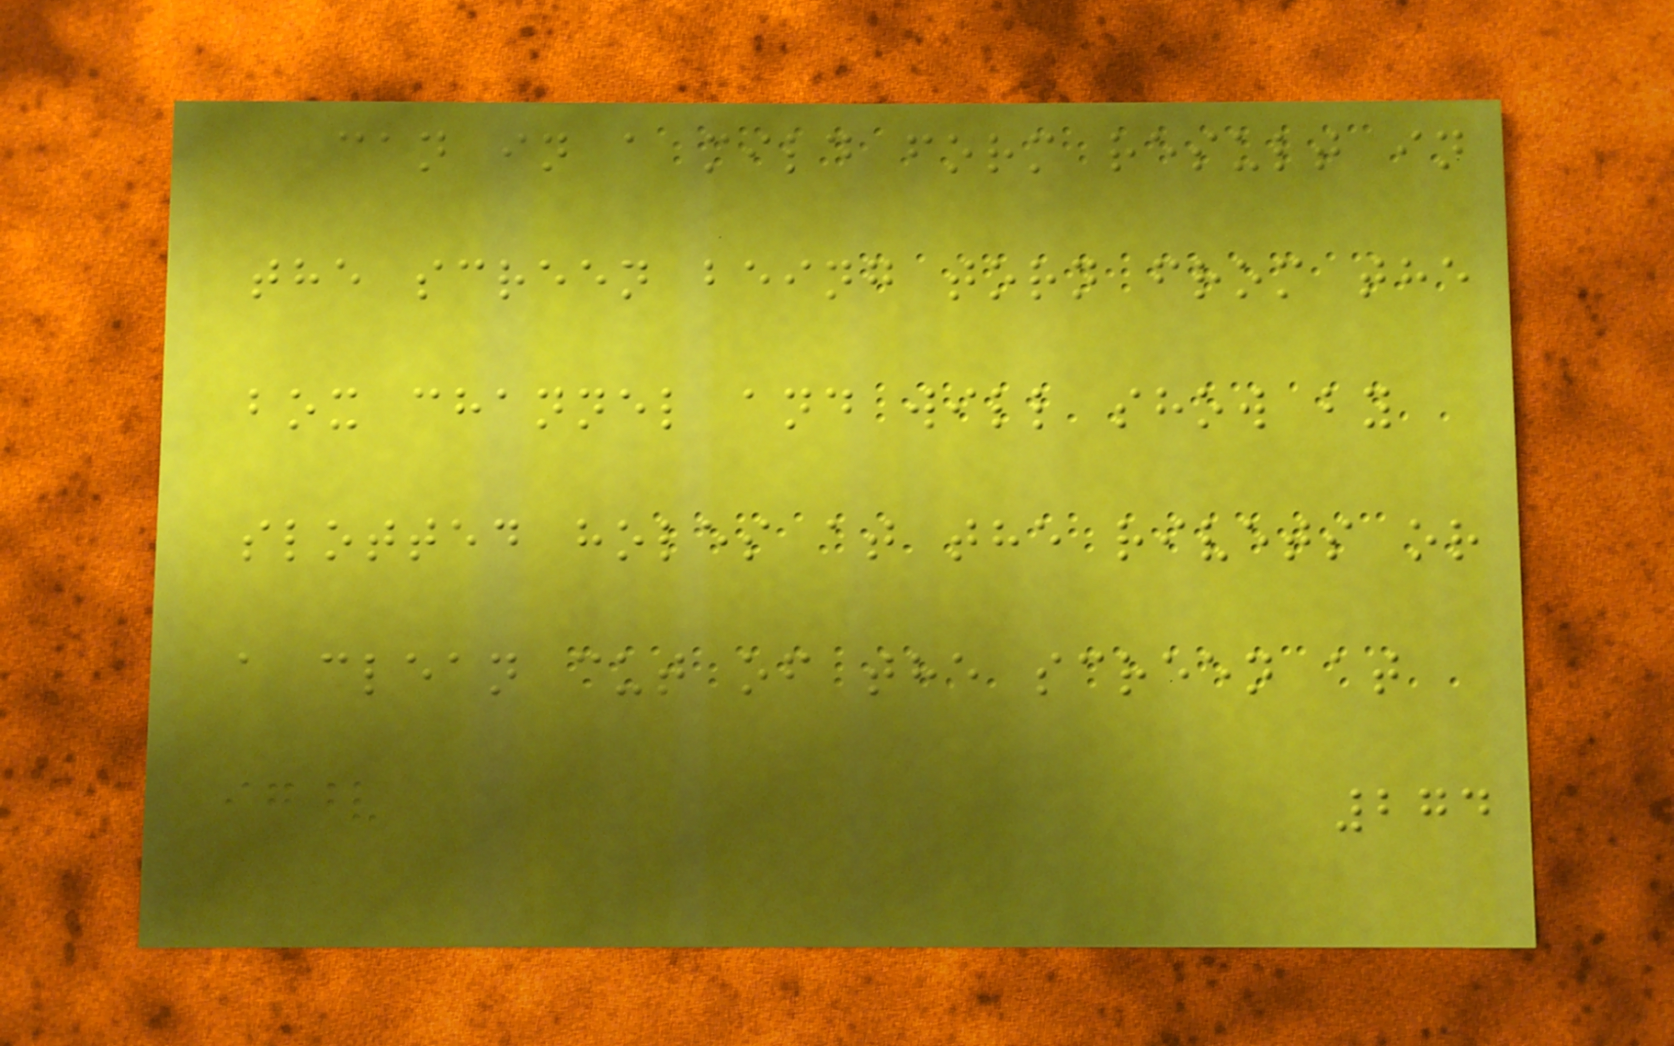can in a mild form result in
the screen being torn from the
box channel and will show by
slotted holes at the rivets or
a clean cut of the screen at
274
